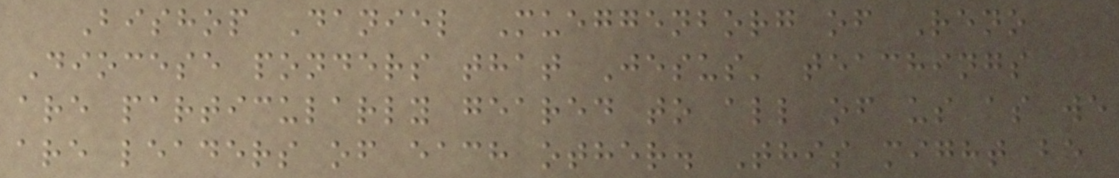Bishop Daniel Mueggenborg of Reno
Diocese ponders that Jesus' teachings
are particularly geared to all of us as we
are leaders of each other. This might be
